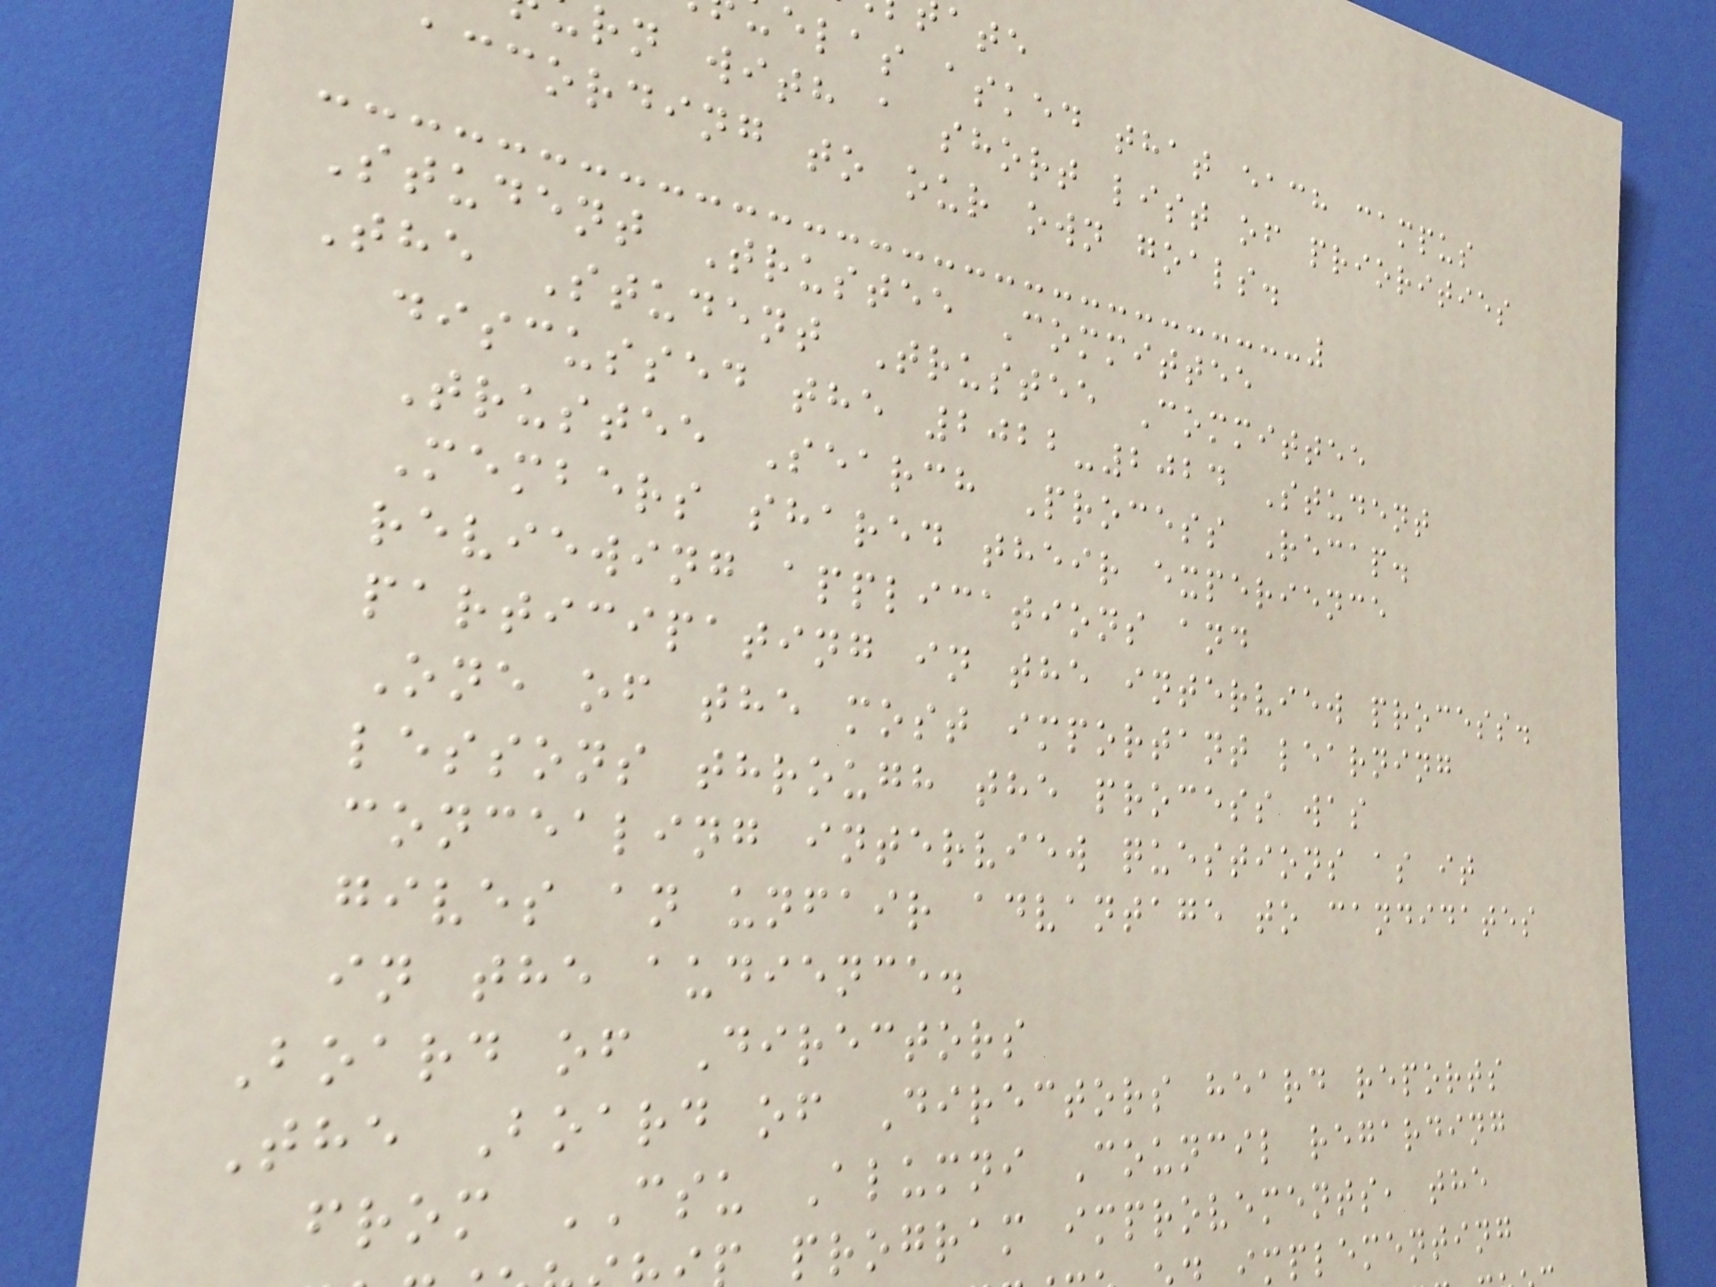elas asked that each campus
rn with a short list of priorities
according to our own goals.
Student Trustee Committee
The Student Trustee Committee
discussed the 2022-2024 Student
Trustee Search Process Recap.
Members shared their experience
reviewing applications and
participating in the interview process.
One of the most important learning
lessons through the process was
concealing interview questions as it
gives an unfair advantage to candidates
in the audience.
Board of Directors
The Board of Directors heard reports
from CSU Alumni Council regarding
program improvements, the
mplementing
